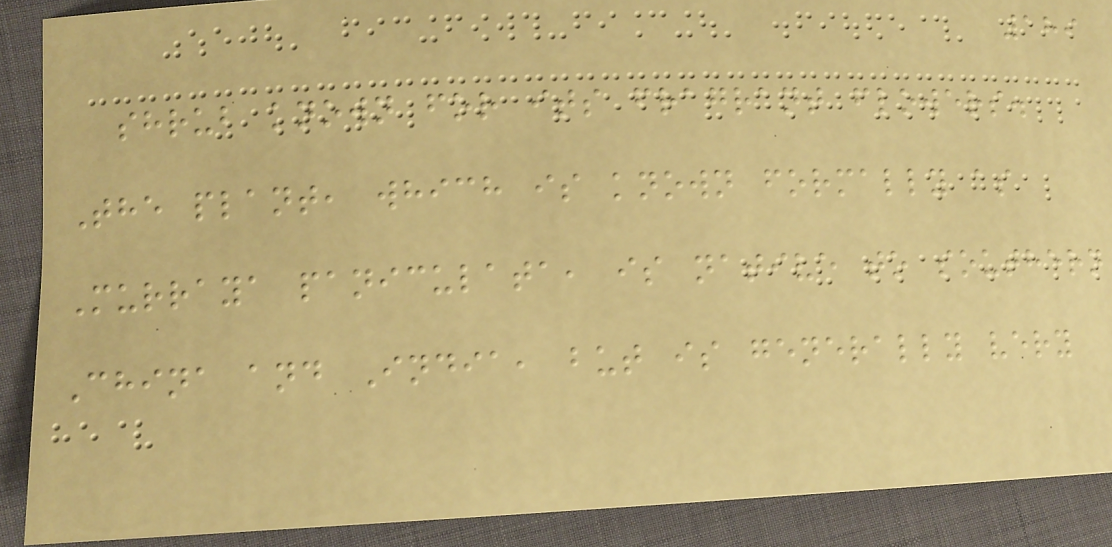189
shrub known for its fragrant flowers.
The plant, which is known formally as
Murraya paniculata, is native to southern
China and India, but is generally very
